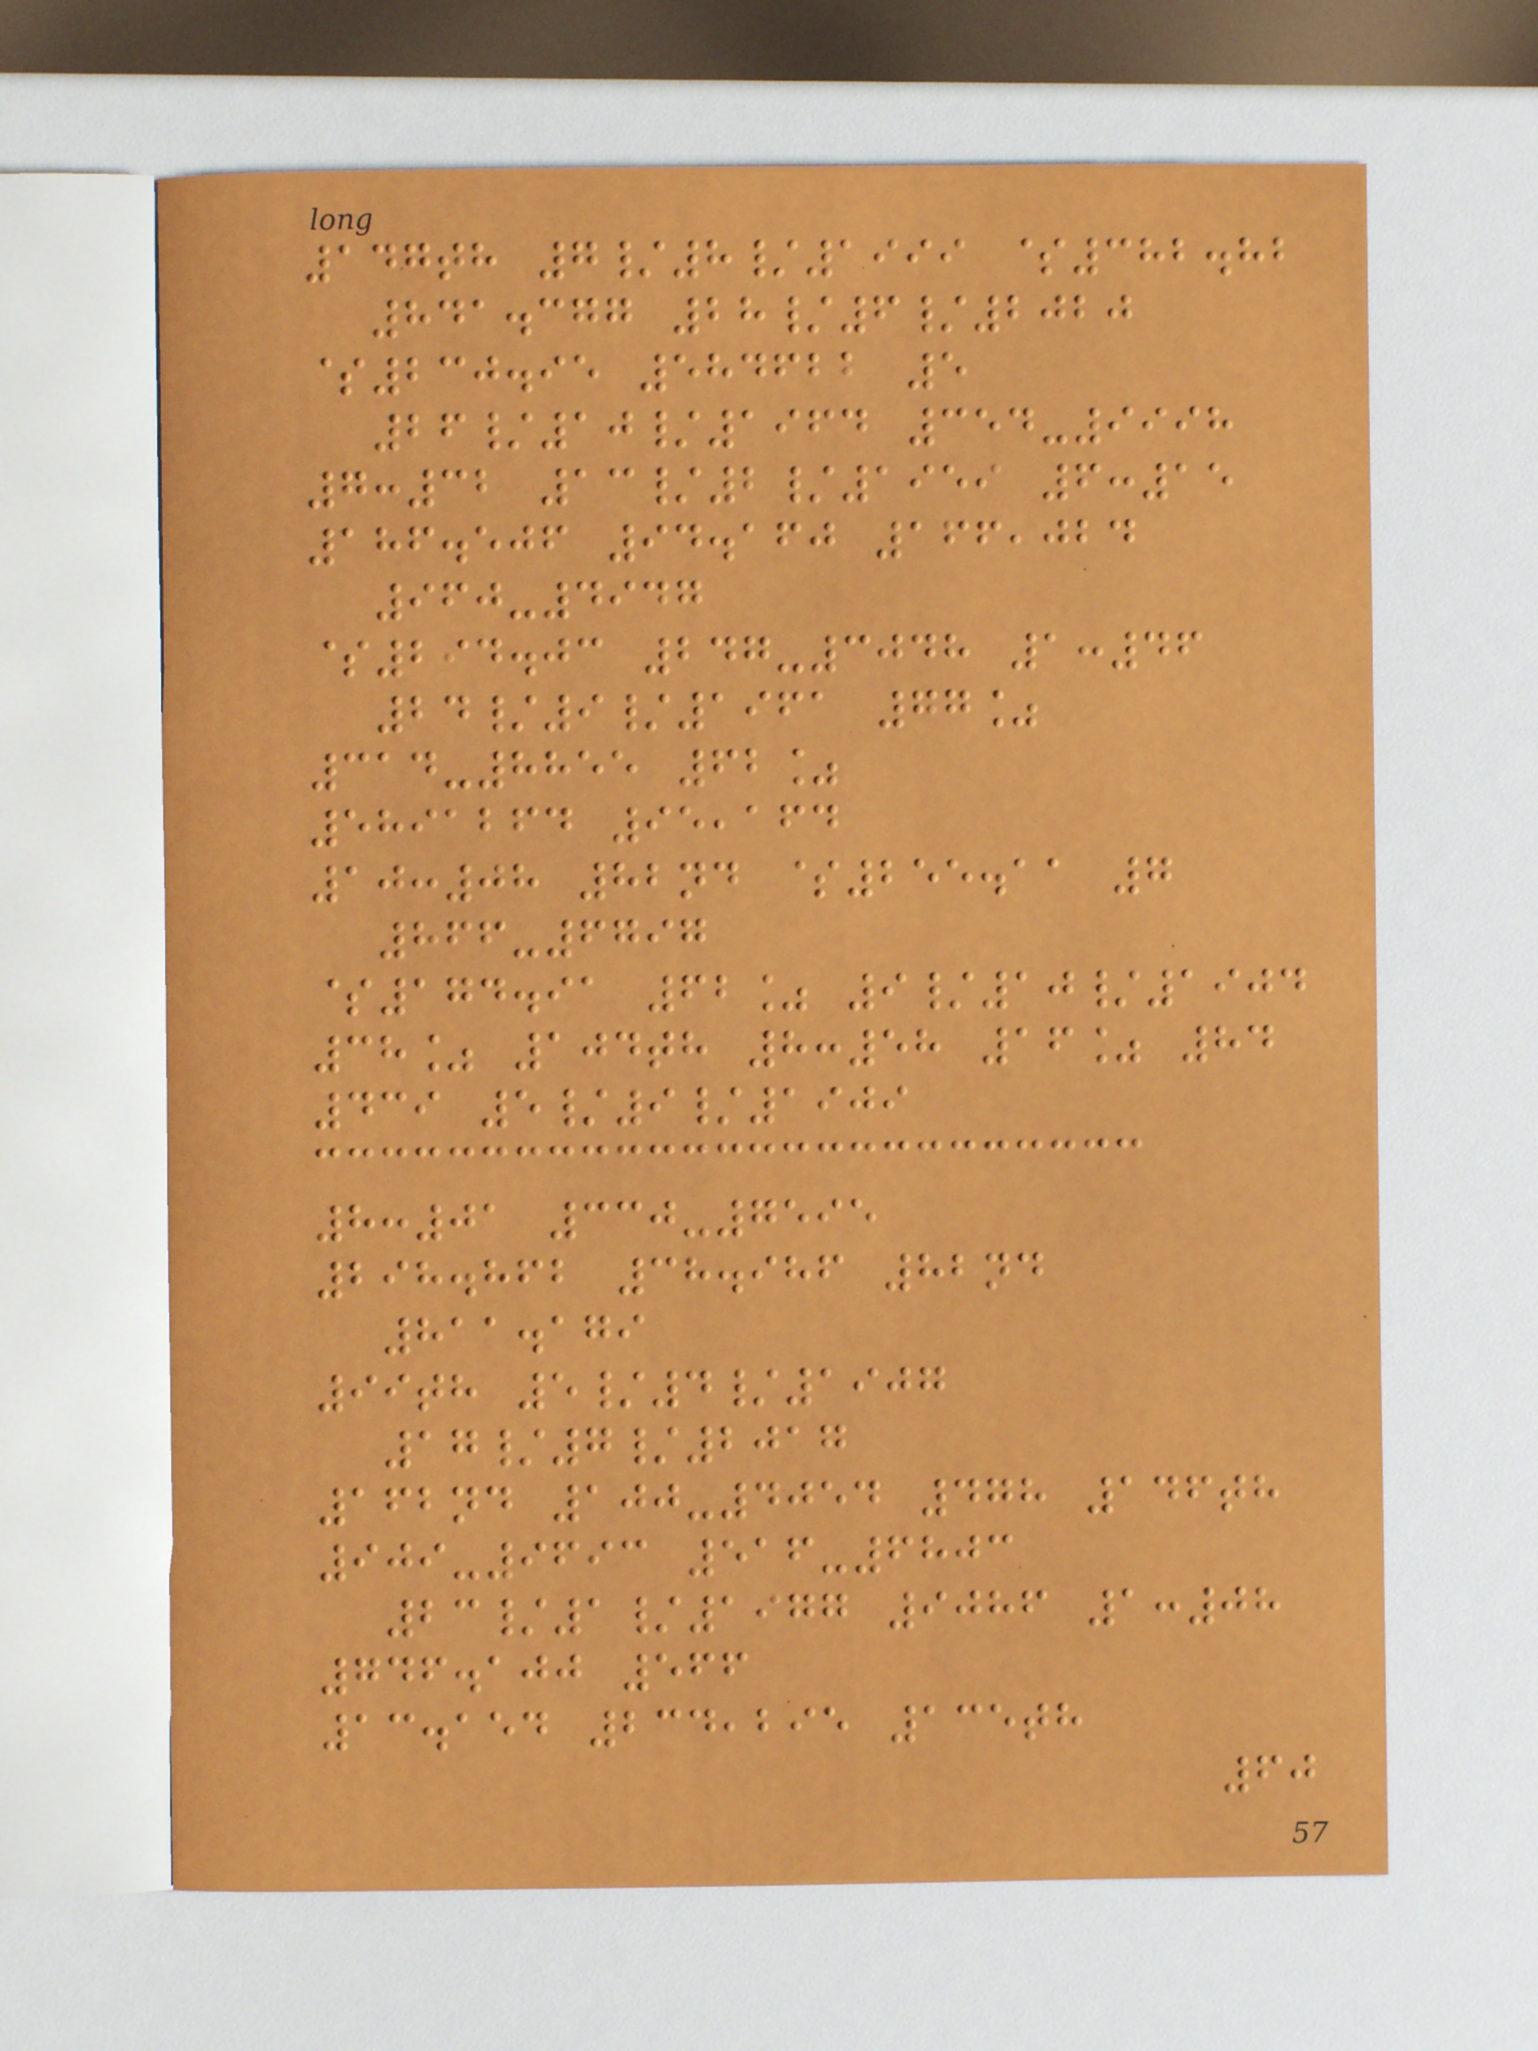147th 7/8/1999 $382.82
841.377 28/6/2020
$230.95 584622 5
26/10/1964 354-9998
7:32 13/2/1959 6:15
186.506 94.160 166,024
960-4947
$294.03 247-3048 1:46
24/9/1961 77%
314-8855 62%
5891264 95,164
10:08 82nd $255.11 7
866-6797
$174.91 62% 9/10/1904
38% 104th 8:58 16% 84
439 5/9/1909
8:01 330-7595
298.862 38.986 82nd
811.179
99th 5/4/1907
17/7/2017
162nd 100-4054 478 146th
909-9693 516-6803
23/1/1977 9086 1:08
746.100 566
13.154 234,295 135th
60
